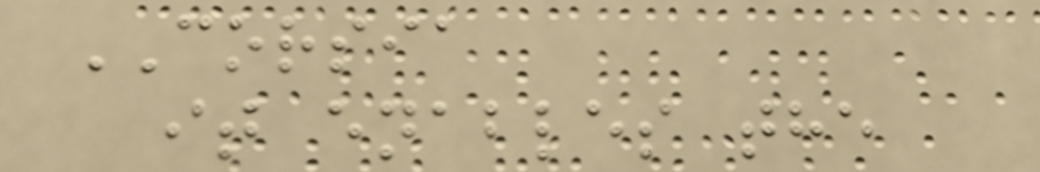CORSIA
it enables the
